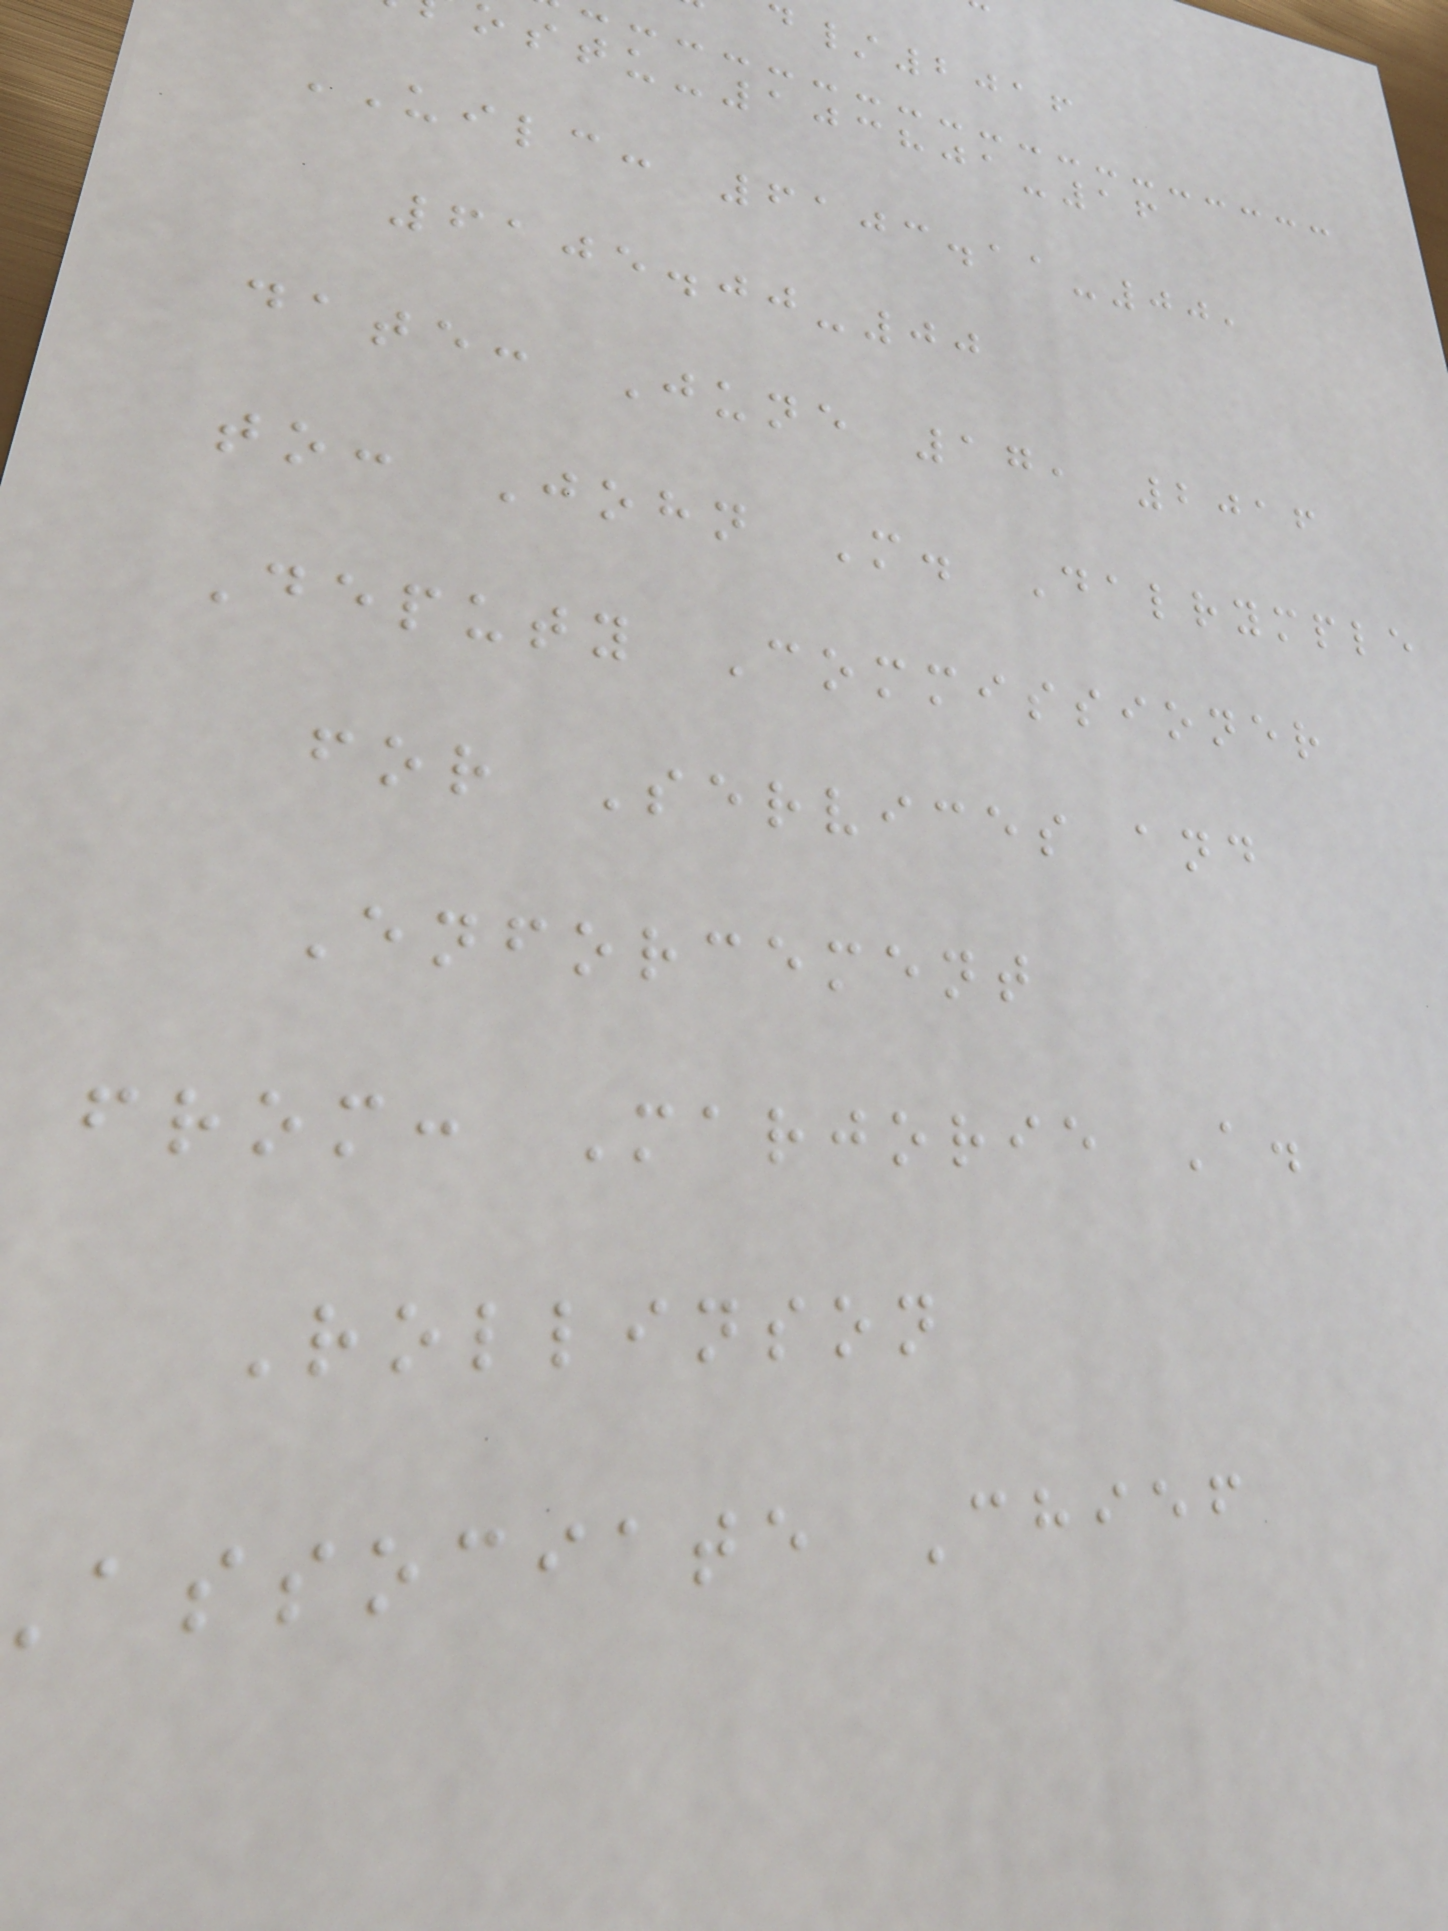/2016
stu-103801-16
UILC: 6103.11-00,
6105.00-00
date: June 17, 2016
to: John M. Dalrymple
Deputy Commissioner
for Services and
Enforcement
from: Marjorie A.
Rollinson
associate Chief
